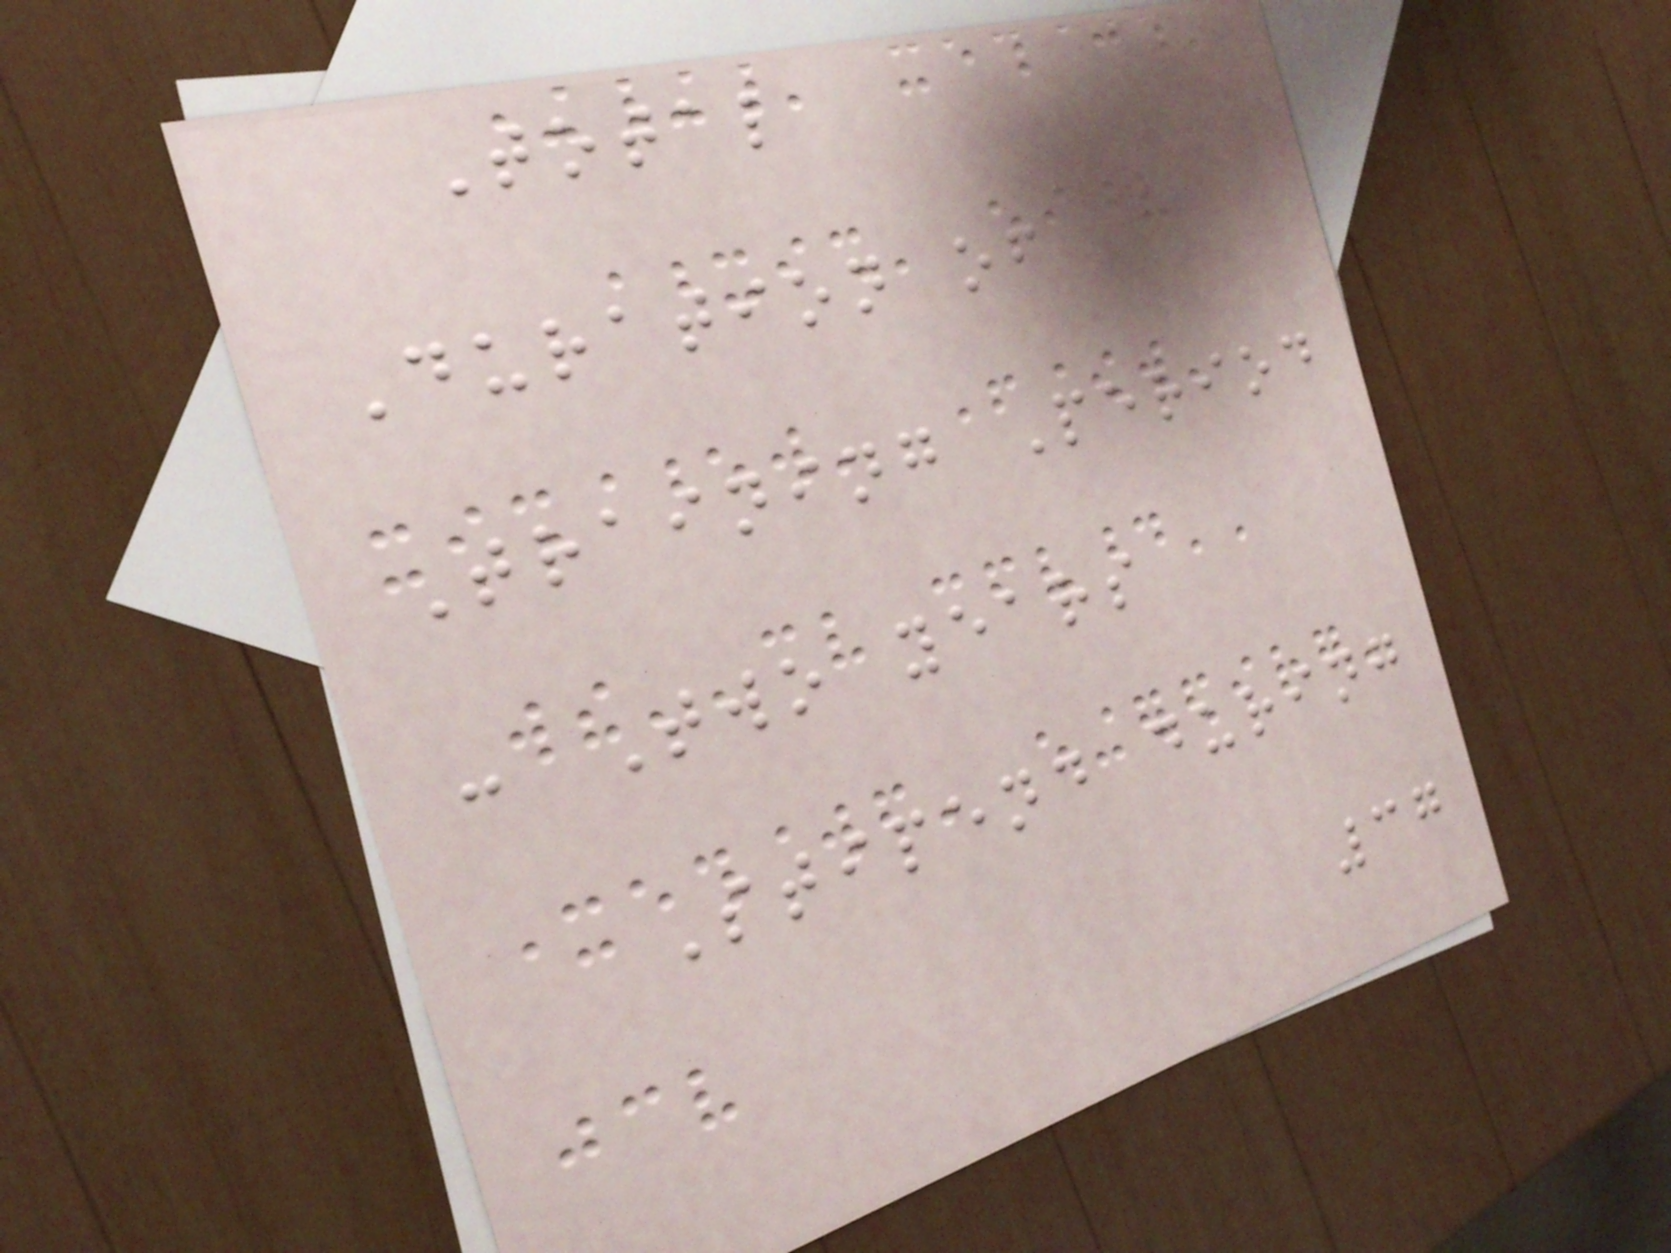Total
Duration of
Training Period
: Two years
Stipend during
37
